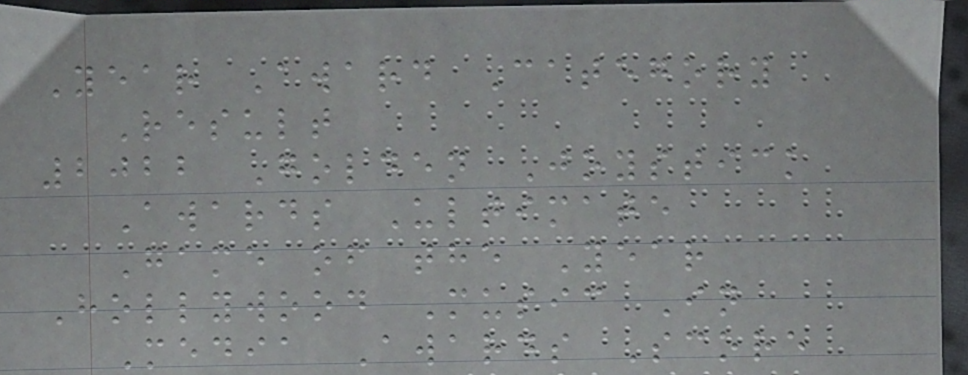Year Award Category
Result
2022 Golden Joystick
Awards Ultimate
Game of the Year
Hollywood Music In
Media Awards Score
